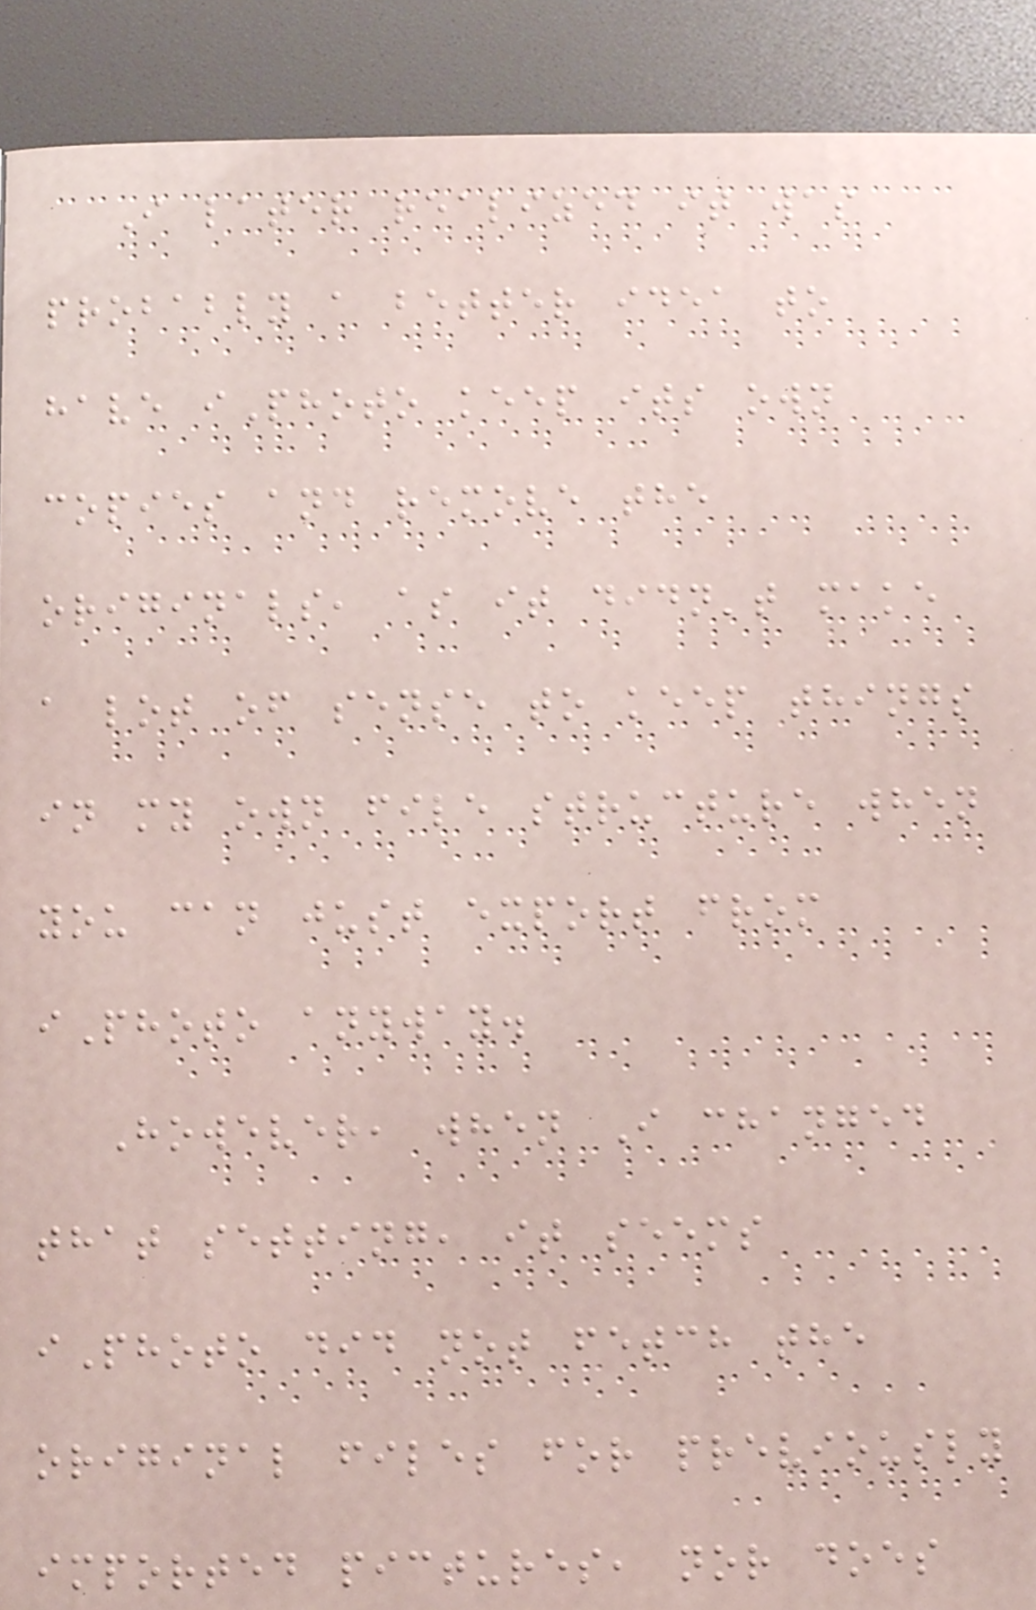I later realized it was
probably a better idea to
have iPhoto keep its own
copies and remove the
originals, as it didn't make
a lot of sense to keep things
in my own file structure when
you can just export from
iPhoto anyway.
However, when I changed
that setting, it seems
iPhoto did not fetch the
original files for previously
imported pictures, nor does
